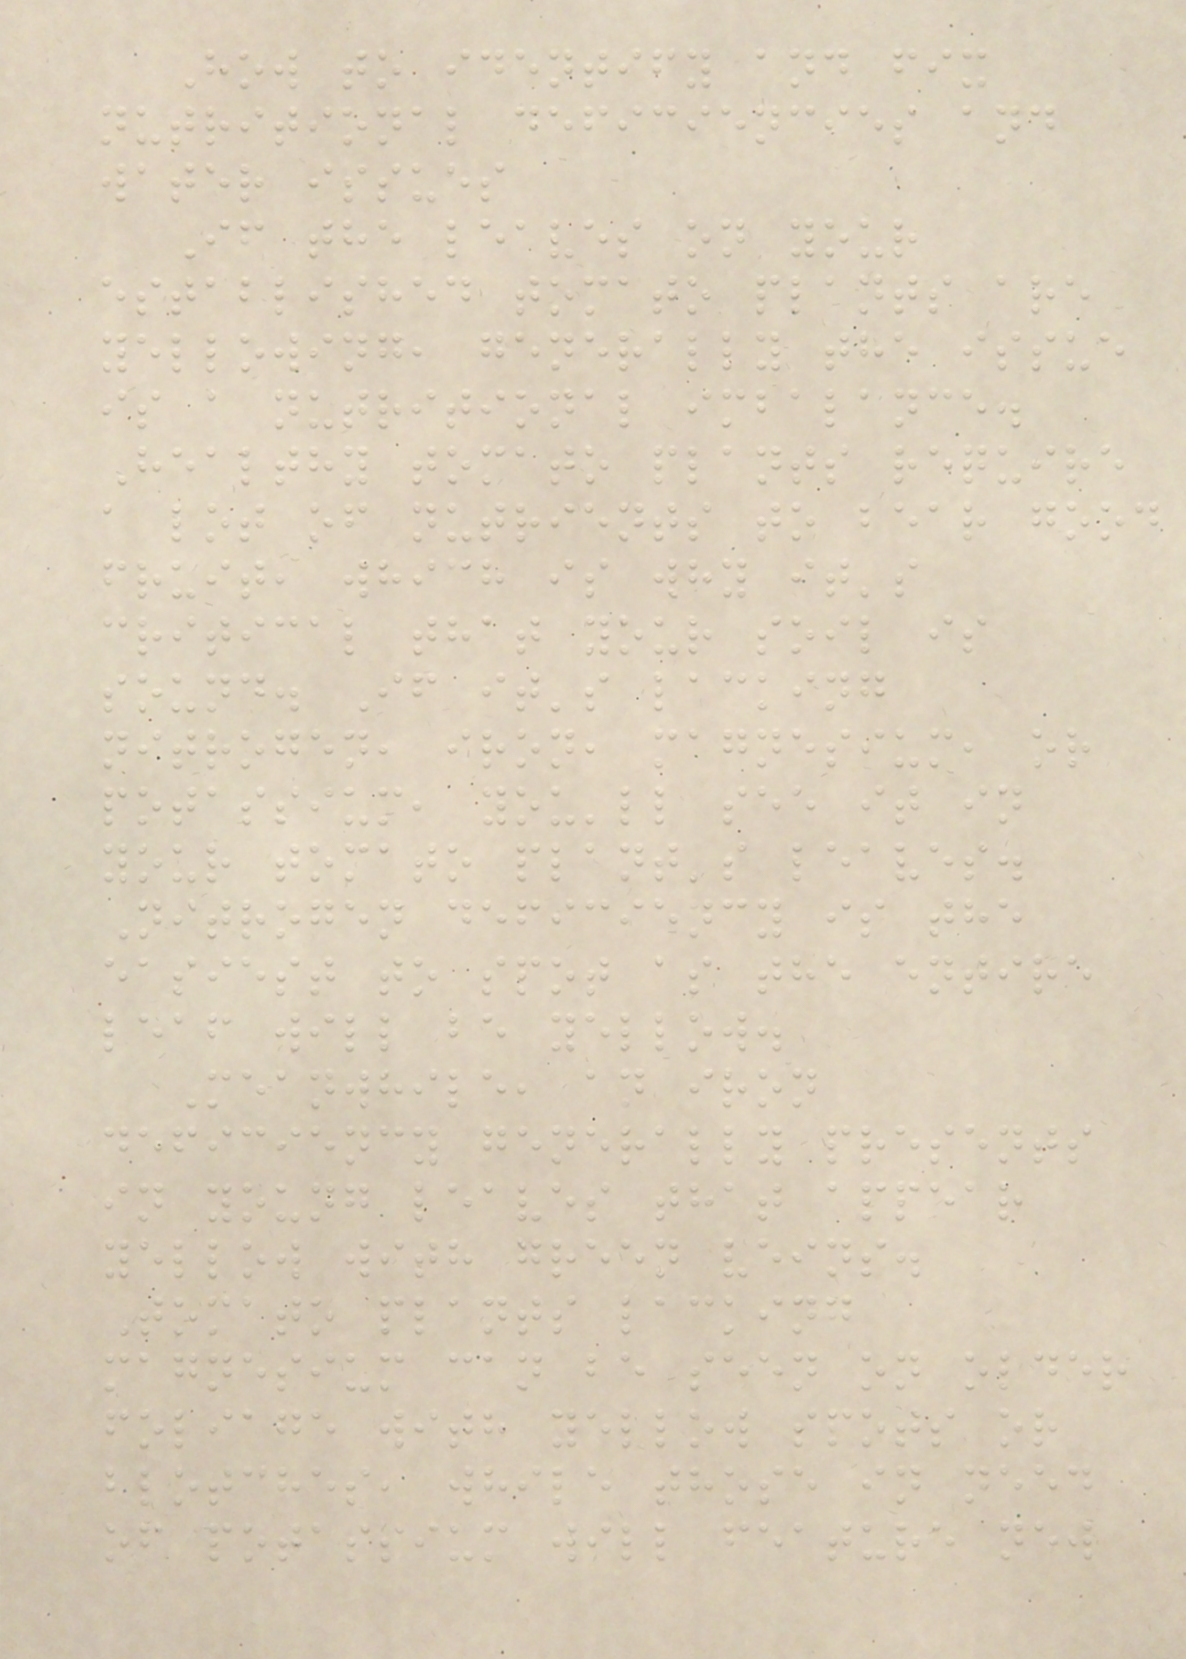How to identify and fix
nutritional deficiencies and
water issues
If the leaves on your
established tomato plants are
yellowing, generally the issue
is a nutritional imbalance.
Healthy tomato plants require
a lot of nutrients to bear good
fruit, which is why it's
critical that your soil is
sound. If it's lacking
nitrogen, iron, magnesium, or
potassium, you'll see it in
your tomato plant's leaves.
Nitrogen deficiency is the
easiest to spot as the entire
leaf will be yellow.
Meanwhile, an iron
deficiency generally presents
in young leaves that appear
yellow with green veins.
Tomato plants lacking
magnesium can be seen on older
foliage with yellow spots or
blotches, while those in need
of potassium will feature new
